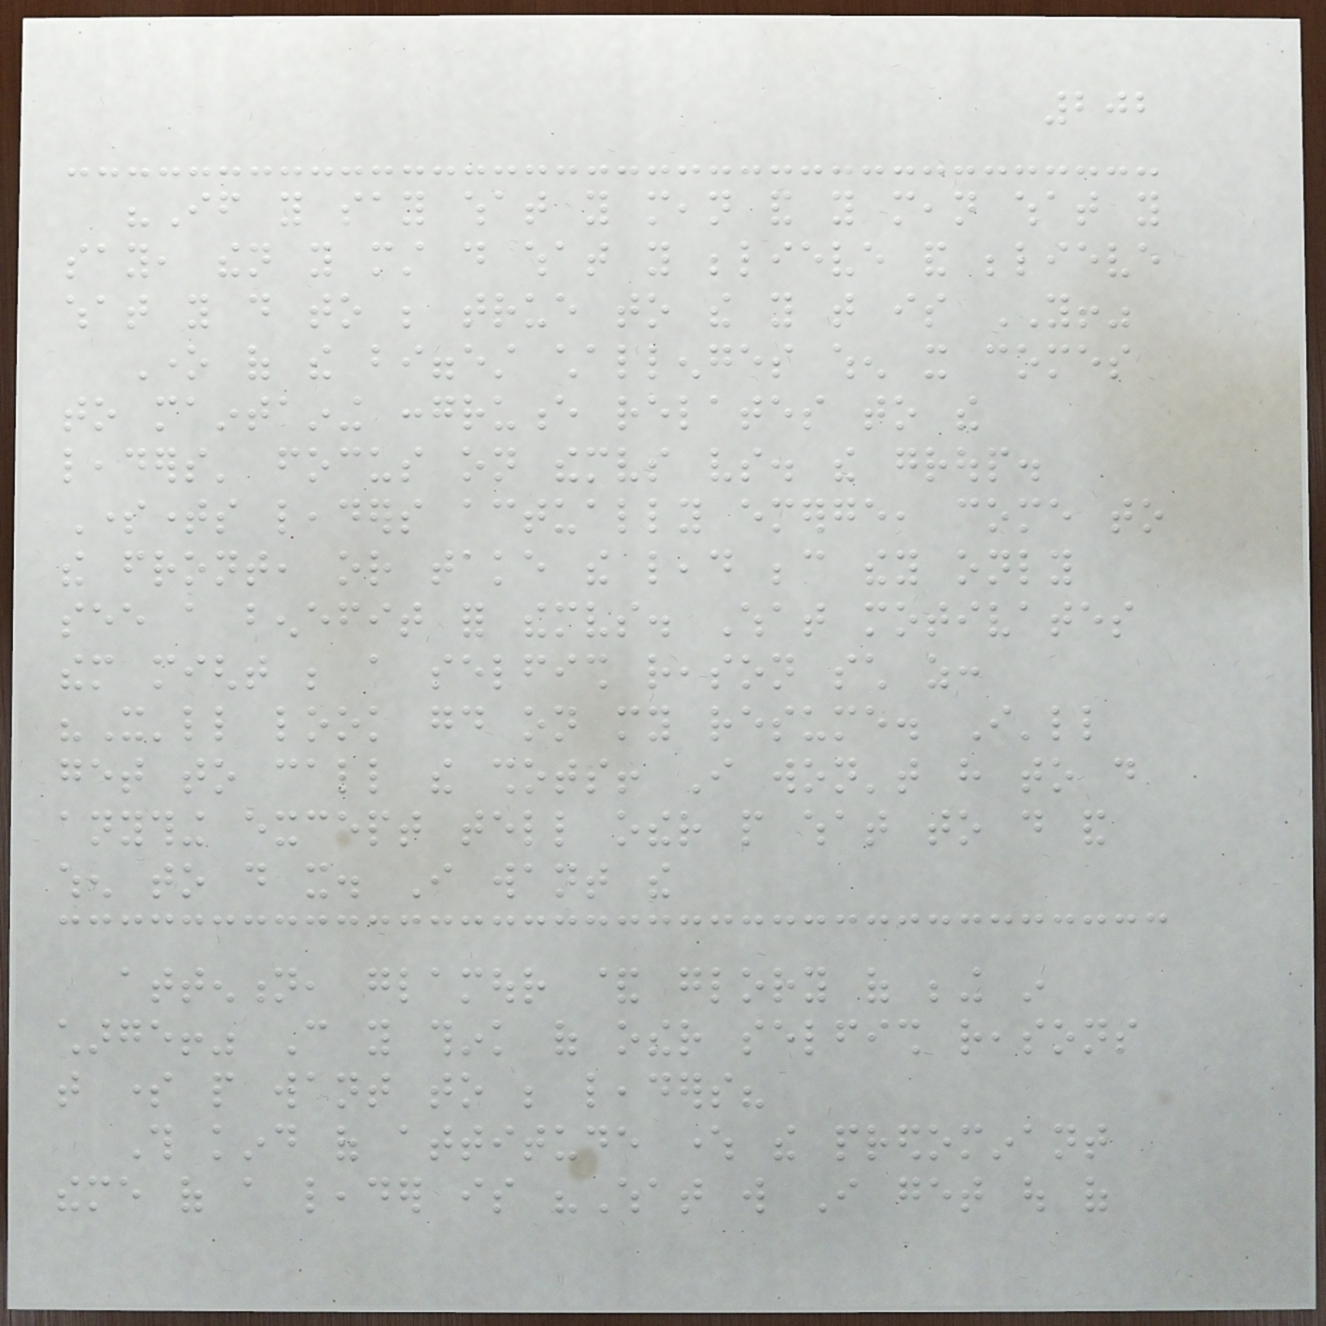202
"If you say what you mean and you mean what you
say, then you must do what you believe and believe
what you do to be true to the you that is YOU!"
One of the biggest challenges when it comes
to maintaining congruence relates to the
leaders' focus on themselves vs. the group.
Sometimes leaders actually emerge, come to
the front, or take the lead because they only
see a benefit for themselves. What motivates
them might be a selfish reason such as:
"It'll look good on my resume. I'll
get to call the shots! I won't have to do
anything except tell other people what to do and
when to do it. I want the
attention, glamour & glory of being in
charge!" Can you think of other selfish reasons
that some people want to be leaders?
This kind of attitude where the predominant
theme of a leader is "What will I get out of
